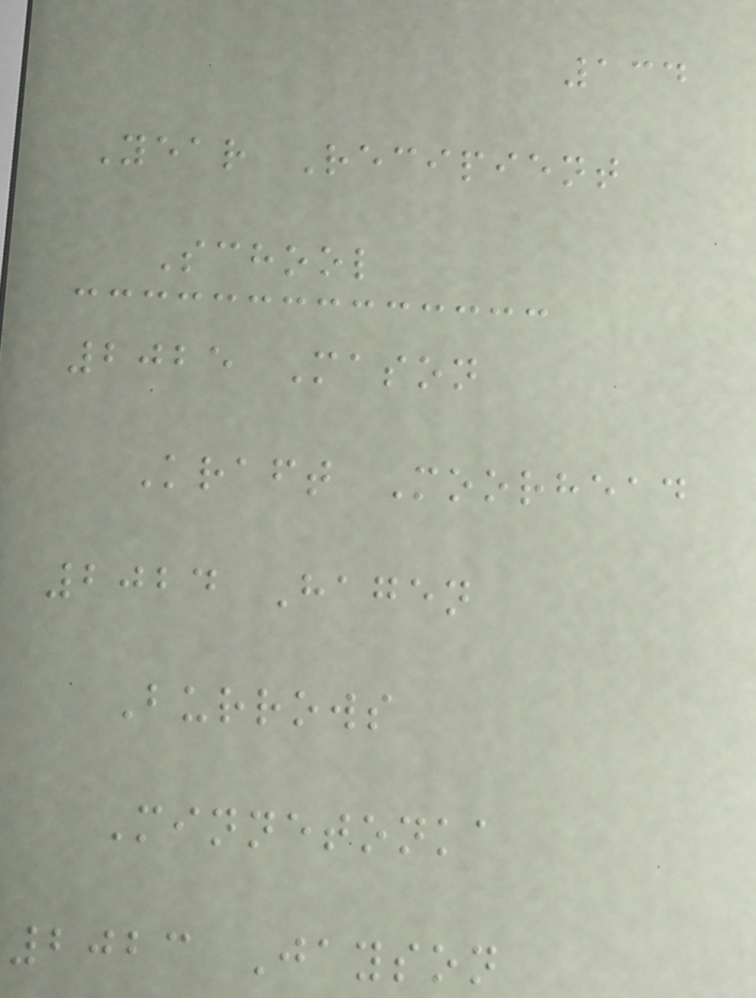134
Year Recipient
School
2025 Mason
Kraft Moorhead
2024 Hagen
Burrows
Minnetonka
2023 Jayson
